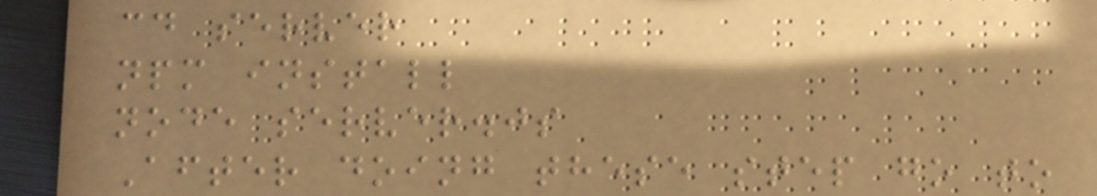cd server
npm install
node server.js
After doing these step go to
